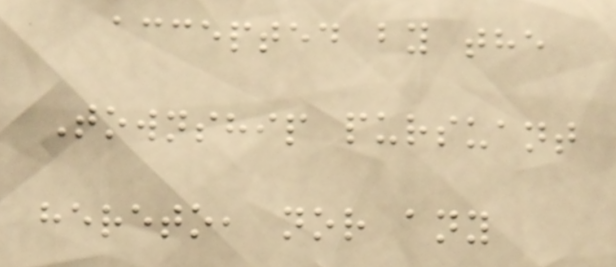accepted by the
Township pursuant
hereto, nor any
